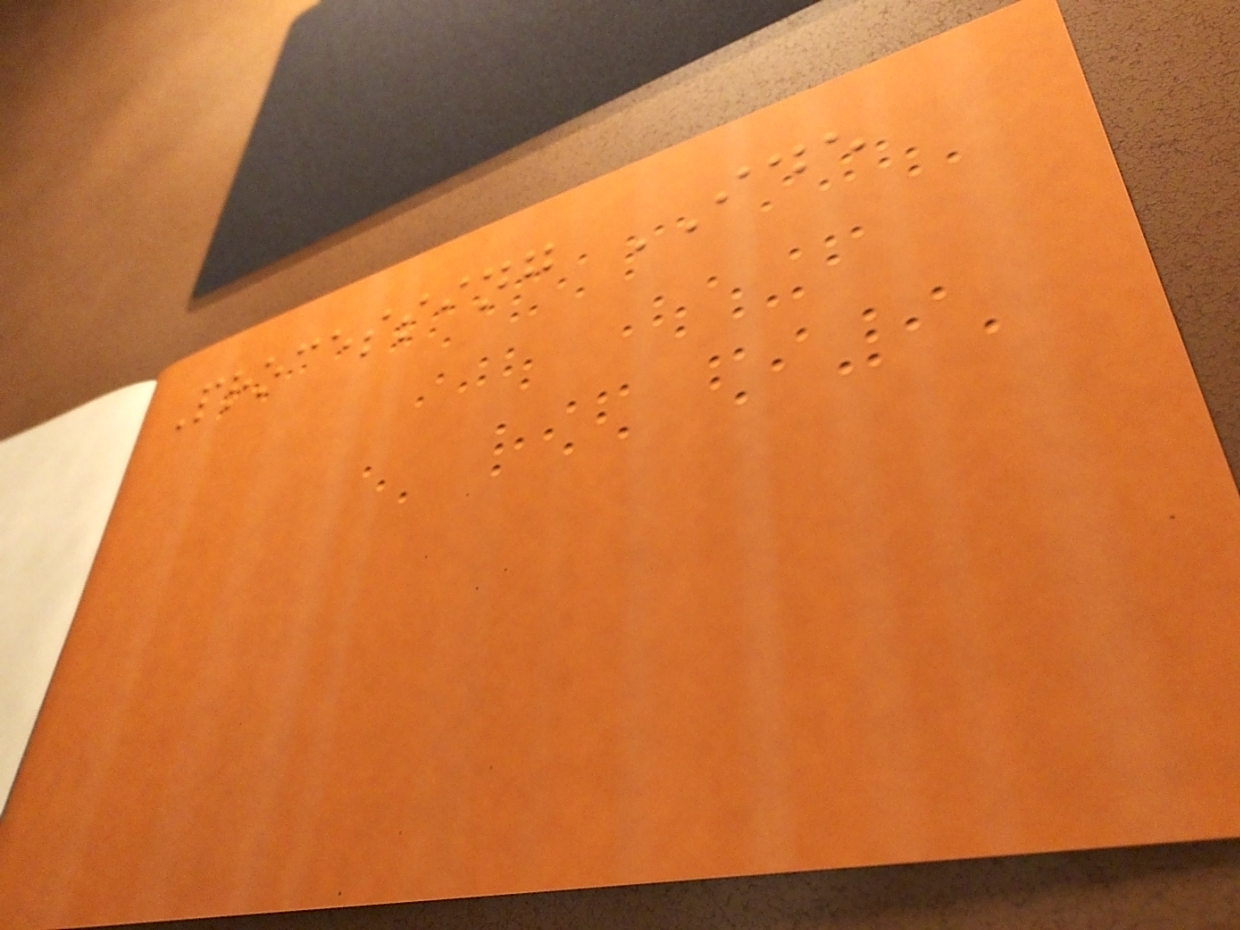Processing IDE
